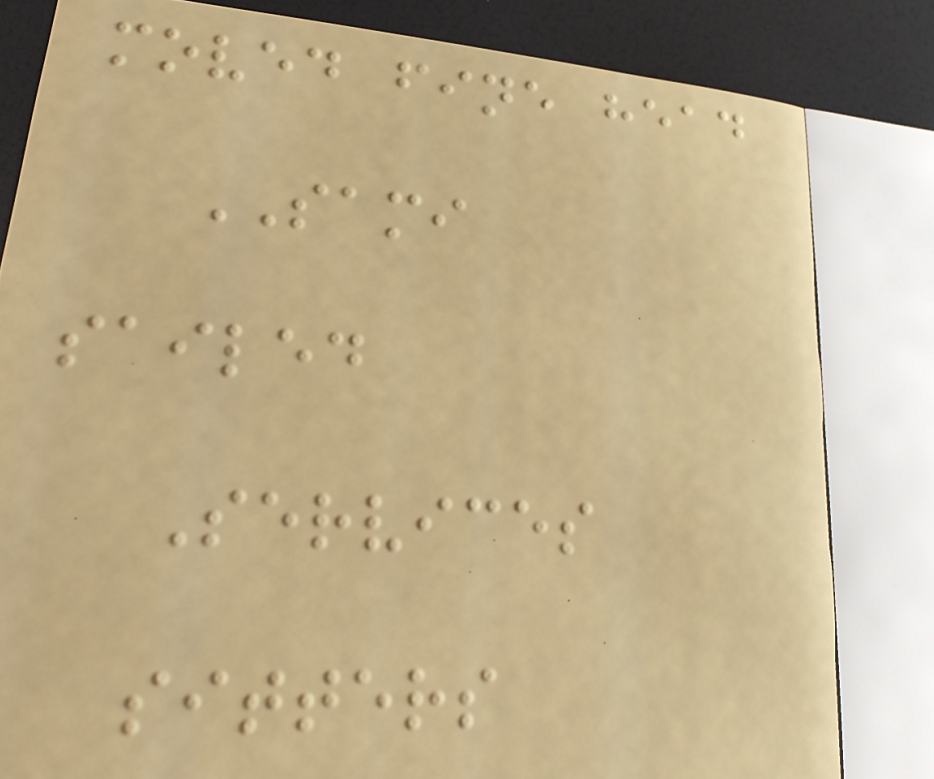moved fine head
SAMI
sailed
Services
sitters
